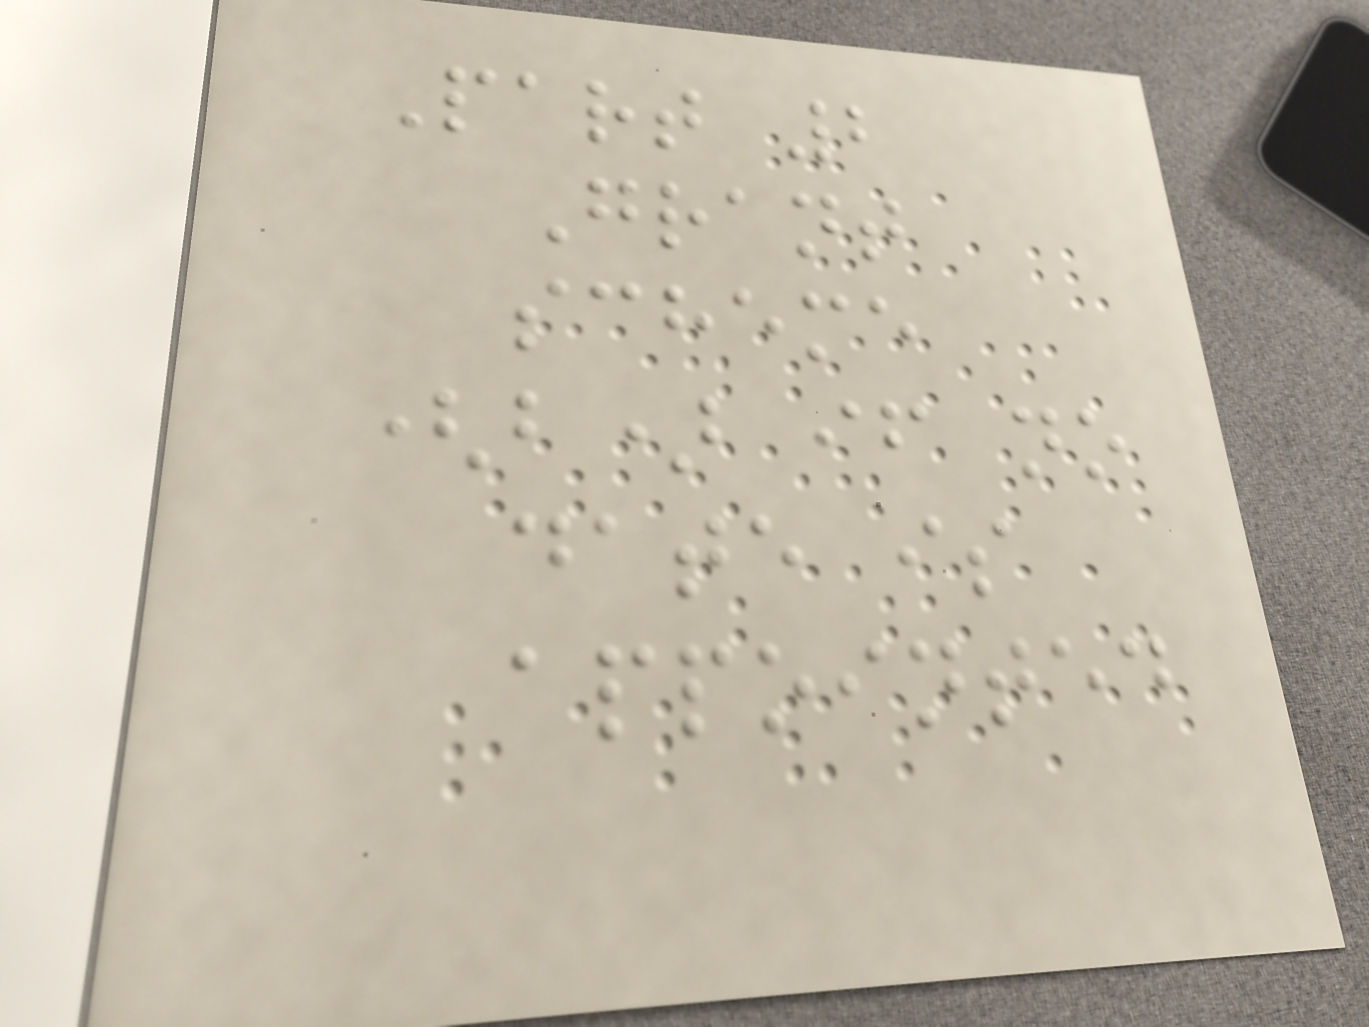Part 2
Grant
scheme
(b) if no
date is
appointed
